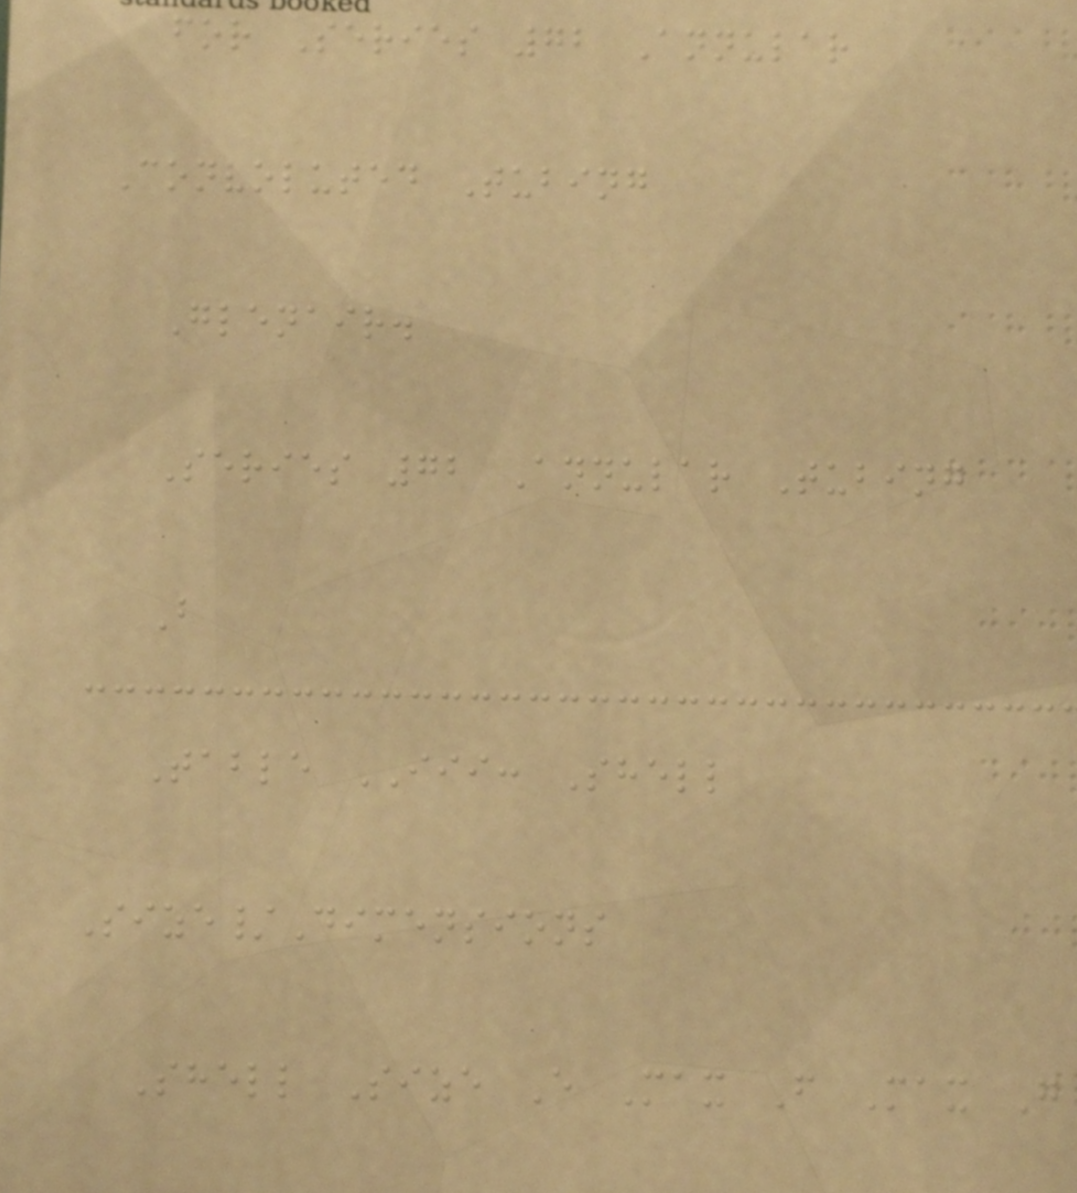for Series 72 Annular
Convoluted Tubing
Glenair.
Series 72 Annular Tubing
B
Table III: Shell
Size/Dimensions
Shell Size E Max F Max G
